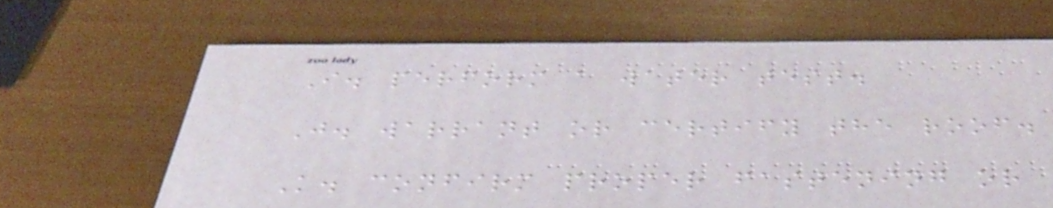I. perform a water test.
J. warrant or certify the roof.
K. confirm proper fastening or
